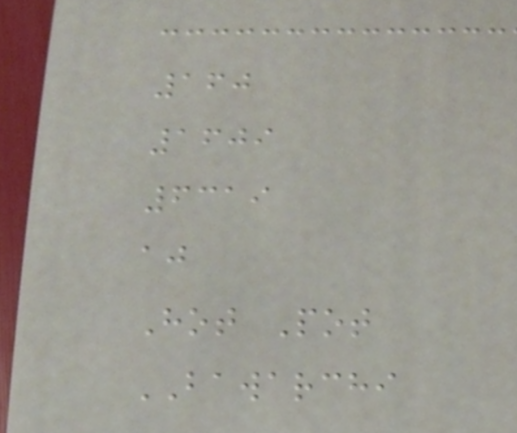160
1609
6319
aj
Hot Pot
BAWARCHI
